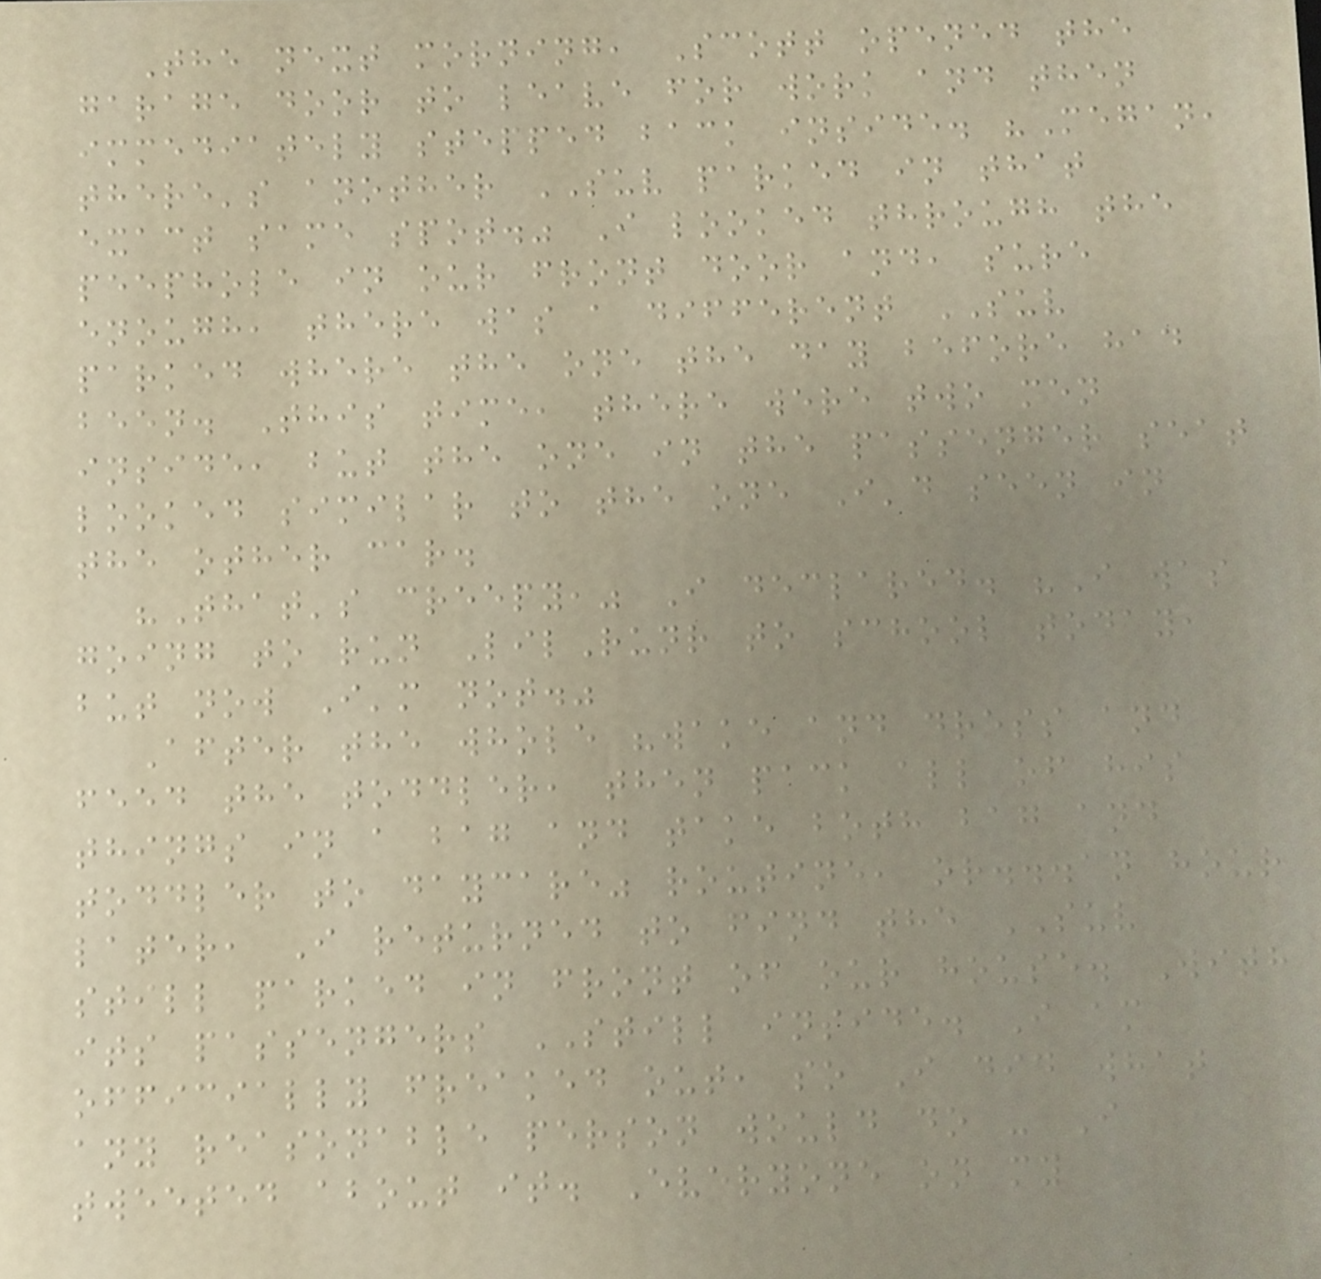The next morning, Scott opened the
garage door to leave for work and then
immediately stepped back inside. "Megan,
there's another SUV parked in that
exact same spot." I looked through the
peephole in our front door and, sure
enough, there was a different SUV
parked where the one the day before had
been. This time, there were two men
inside, but the one in the passenger seat
looked similar to the one I'd seen in
the other car.
"That's creepy," I declared. "I was
going to run LilRunr to school today,
but now I'm not."
After the whole "wake and dress and
feed the toddler, then pack all of his
things in a bag and take both bag and
toddler to daycare" routine, or...an hour
later, I returned to find the SUV
still parked in front of our house. With
its passengers STILL inside. I am
officially freaked out, so I did what
any reasonable person would do - I
tweeted about it. Everyone on my
